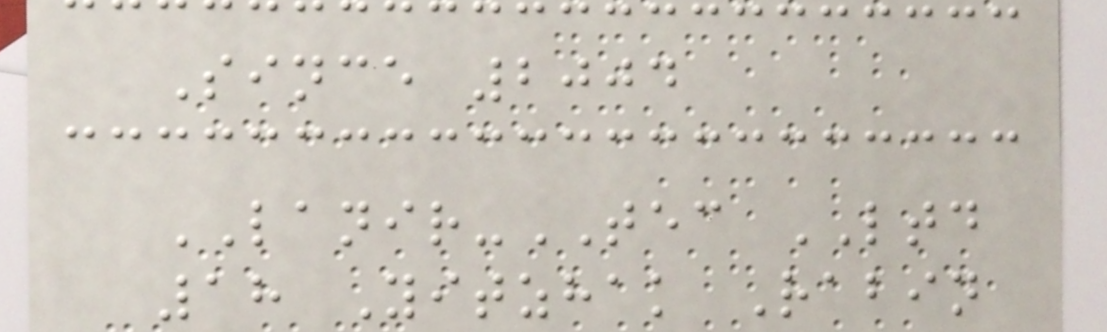Since 2004
LANIR-TEC LTD
18 Yitzhak Rabin
